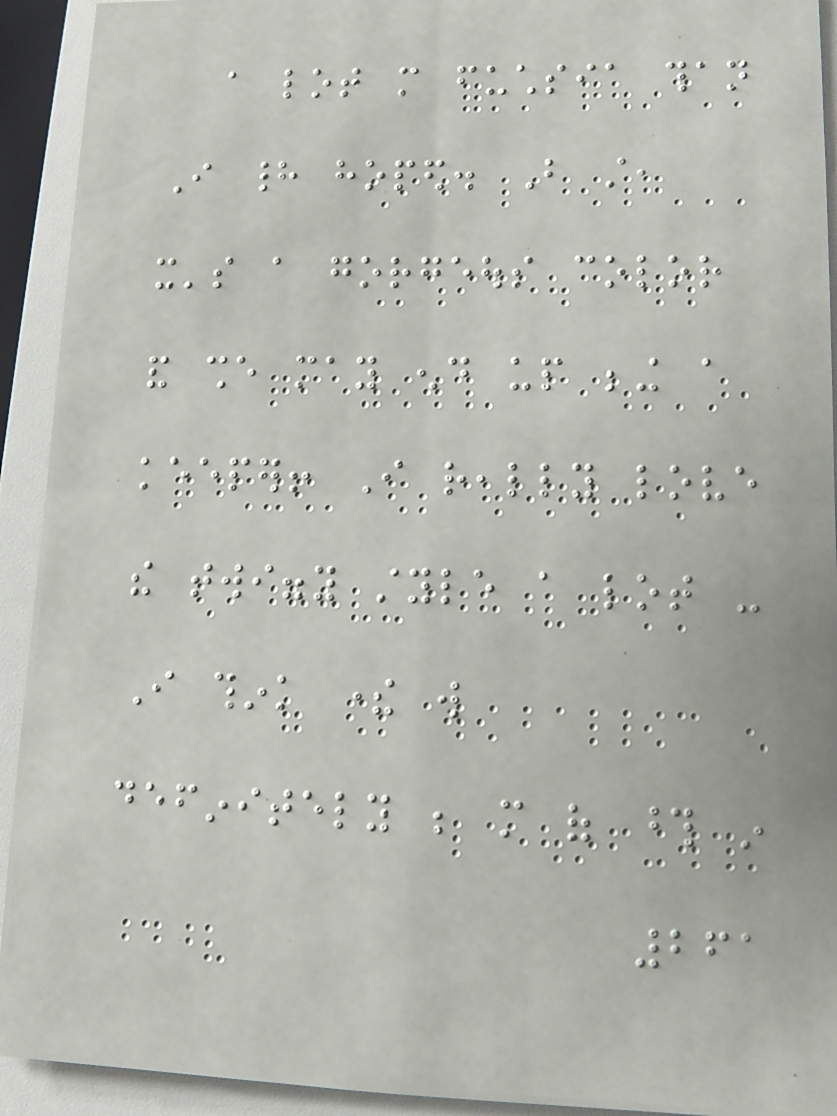a lot more fuchsia than
I had hoped. But still,
it's a gorgeous color
and she may end up being a
keeper! I really love
the twiggy style a lot -
I think there will
definitely be more of those in
261
